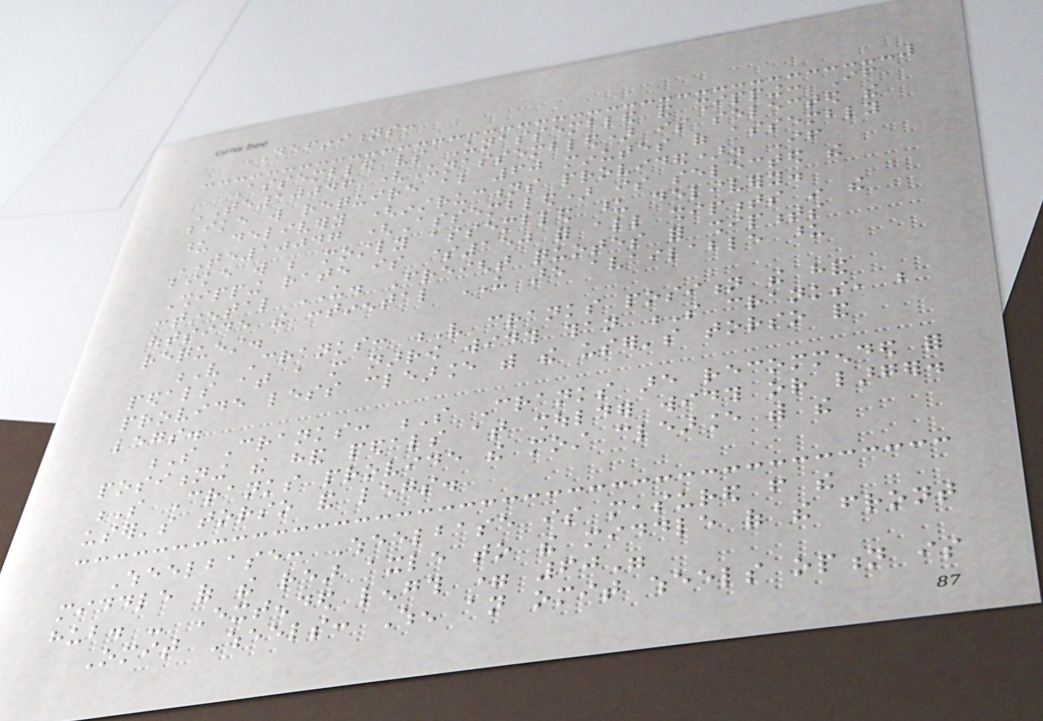DEFINITIONS:
Assembled vs Unassembled and shipping: If
TE10046 (Unassembled) is selected the
bike will require about 60 minutes of assembly
upon delivery (instructions provided). If
TE10047 (Assembled) is selected the
bike will be mostly assembled upon delivery.
Shipping rate is $150 for all shipments in the
continental US. Freight quotes for shipments
outside the continental US are available upon
request.
V Cranks: V cranks position the hand
pedals at a more narrow width than S cranks, but
provide less clearance with the user's torso and
legs.
S Cranks: S Cranks are recommended for
positioning the hand pedals at shoulder width or larger.
S Cranks provide the most clearance with the
user's torso and legs.
Wheelbase: Wheelbase is measured from the
middle of the rear axle to the middle of the front
hub. - Extended length = 60"
Omit Wheels: When an omit wheels option is
